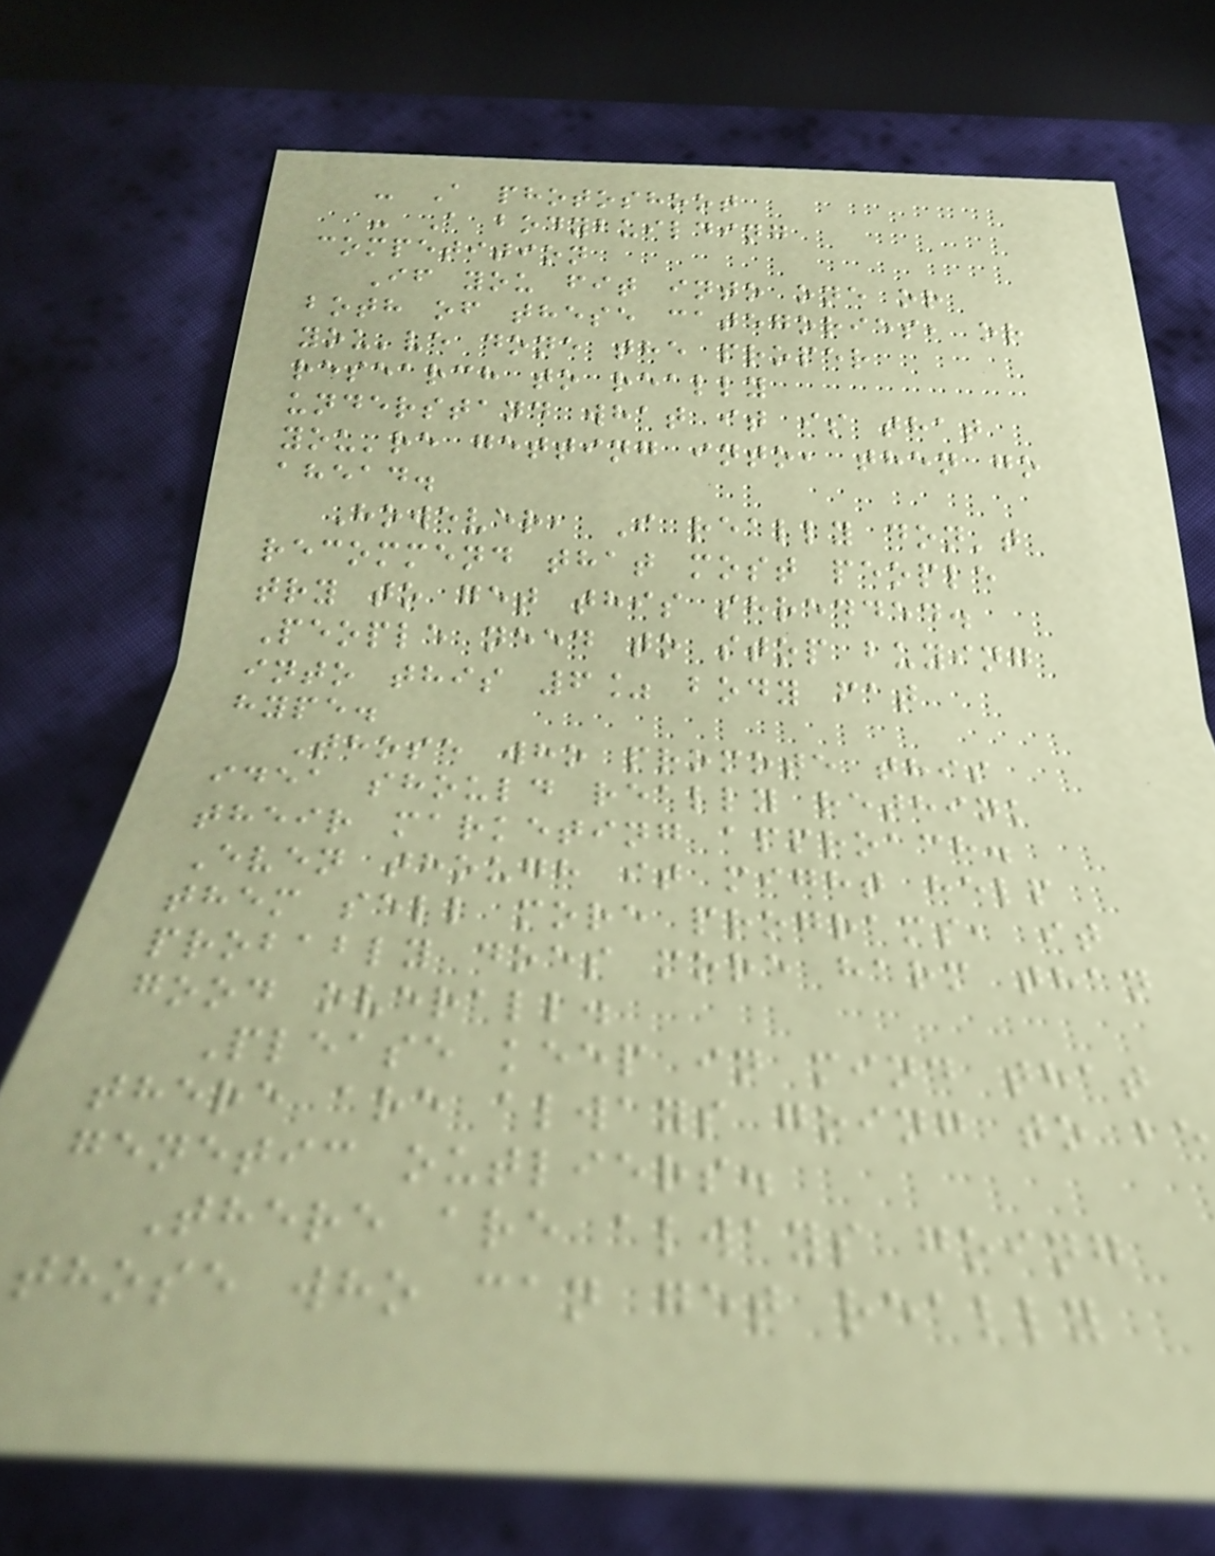- A photoshoot
- A bodybuilding
competition
If you fit into one or
both of these categories, or
you've done the proper
research to really
understand what it is that
you're getting into, then go
ahead.
However, I really don't
recommend that most people
try to get this shredded.
People need to stop buying
into this 6% body fat
hype.
Those who promote this
idea should really rethink
their marketing approach.
Even though it might help
them sell more programs, it
probably does more harm than
good overall.
Please keep in mind that
there are always going to be
genetic outliers.
There are always going
those who can get really
